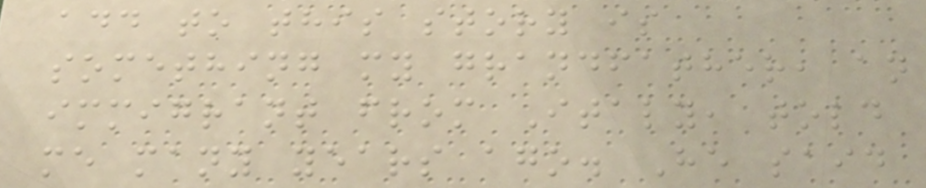add to this story is
something my grandfather, an
immigrant from Italy, told
me many years ago. He said
